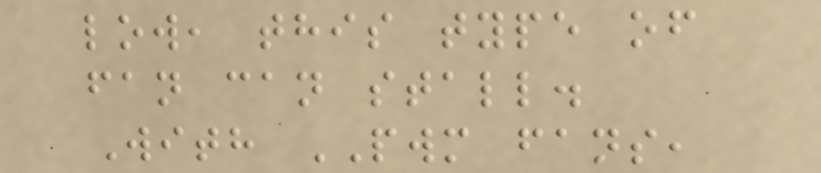low, this type of
fan can stall.
With PWM fans,
